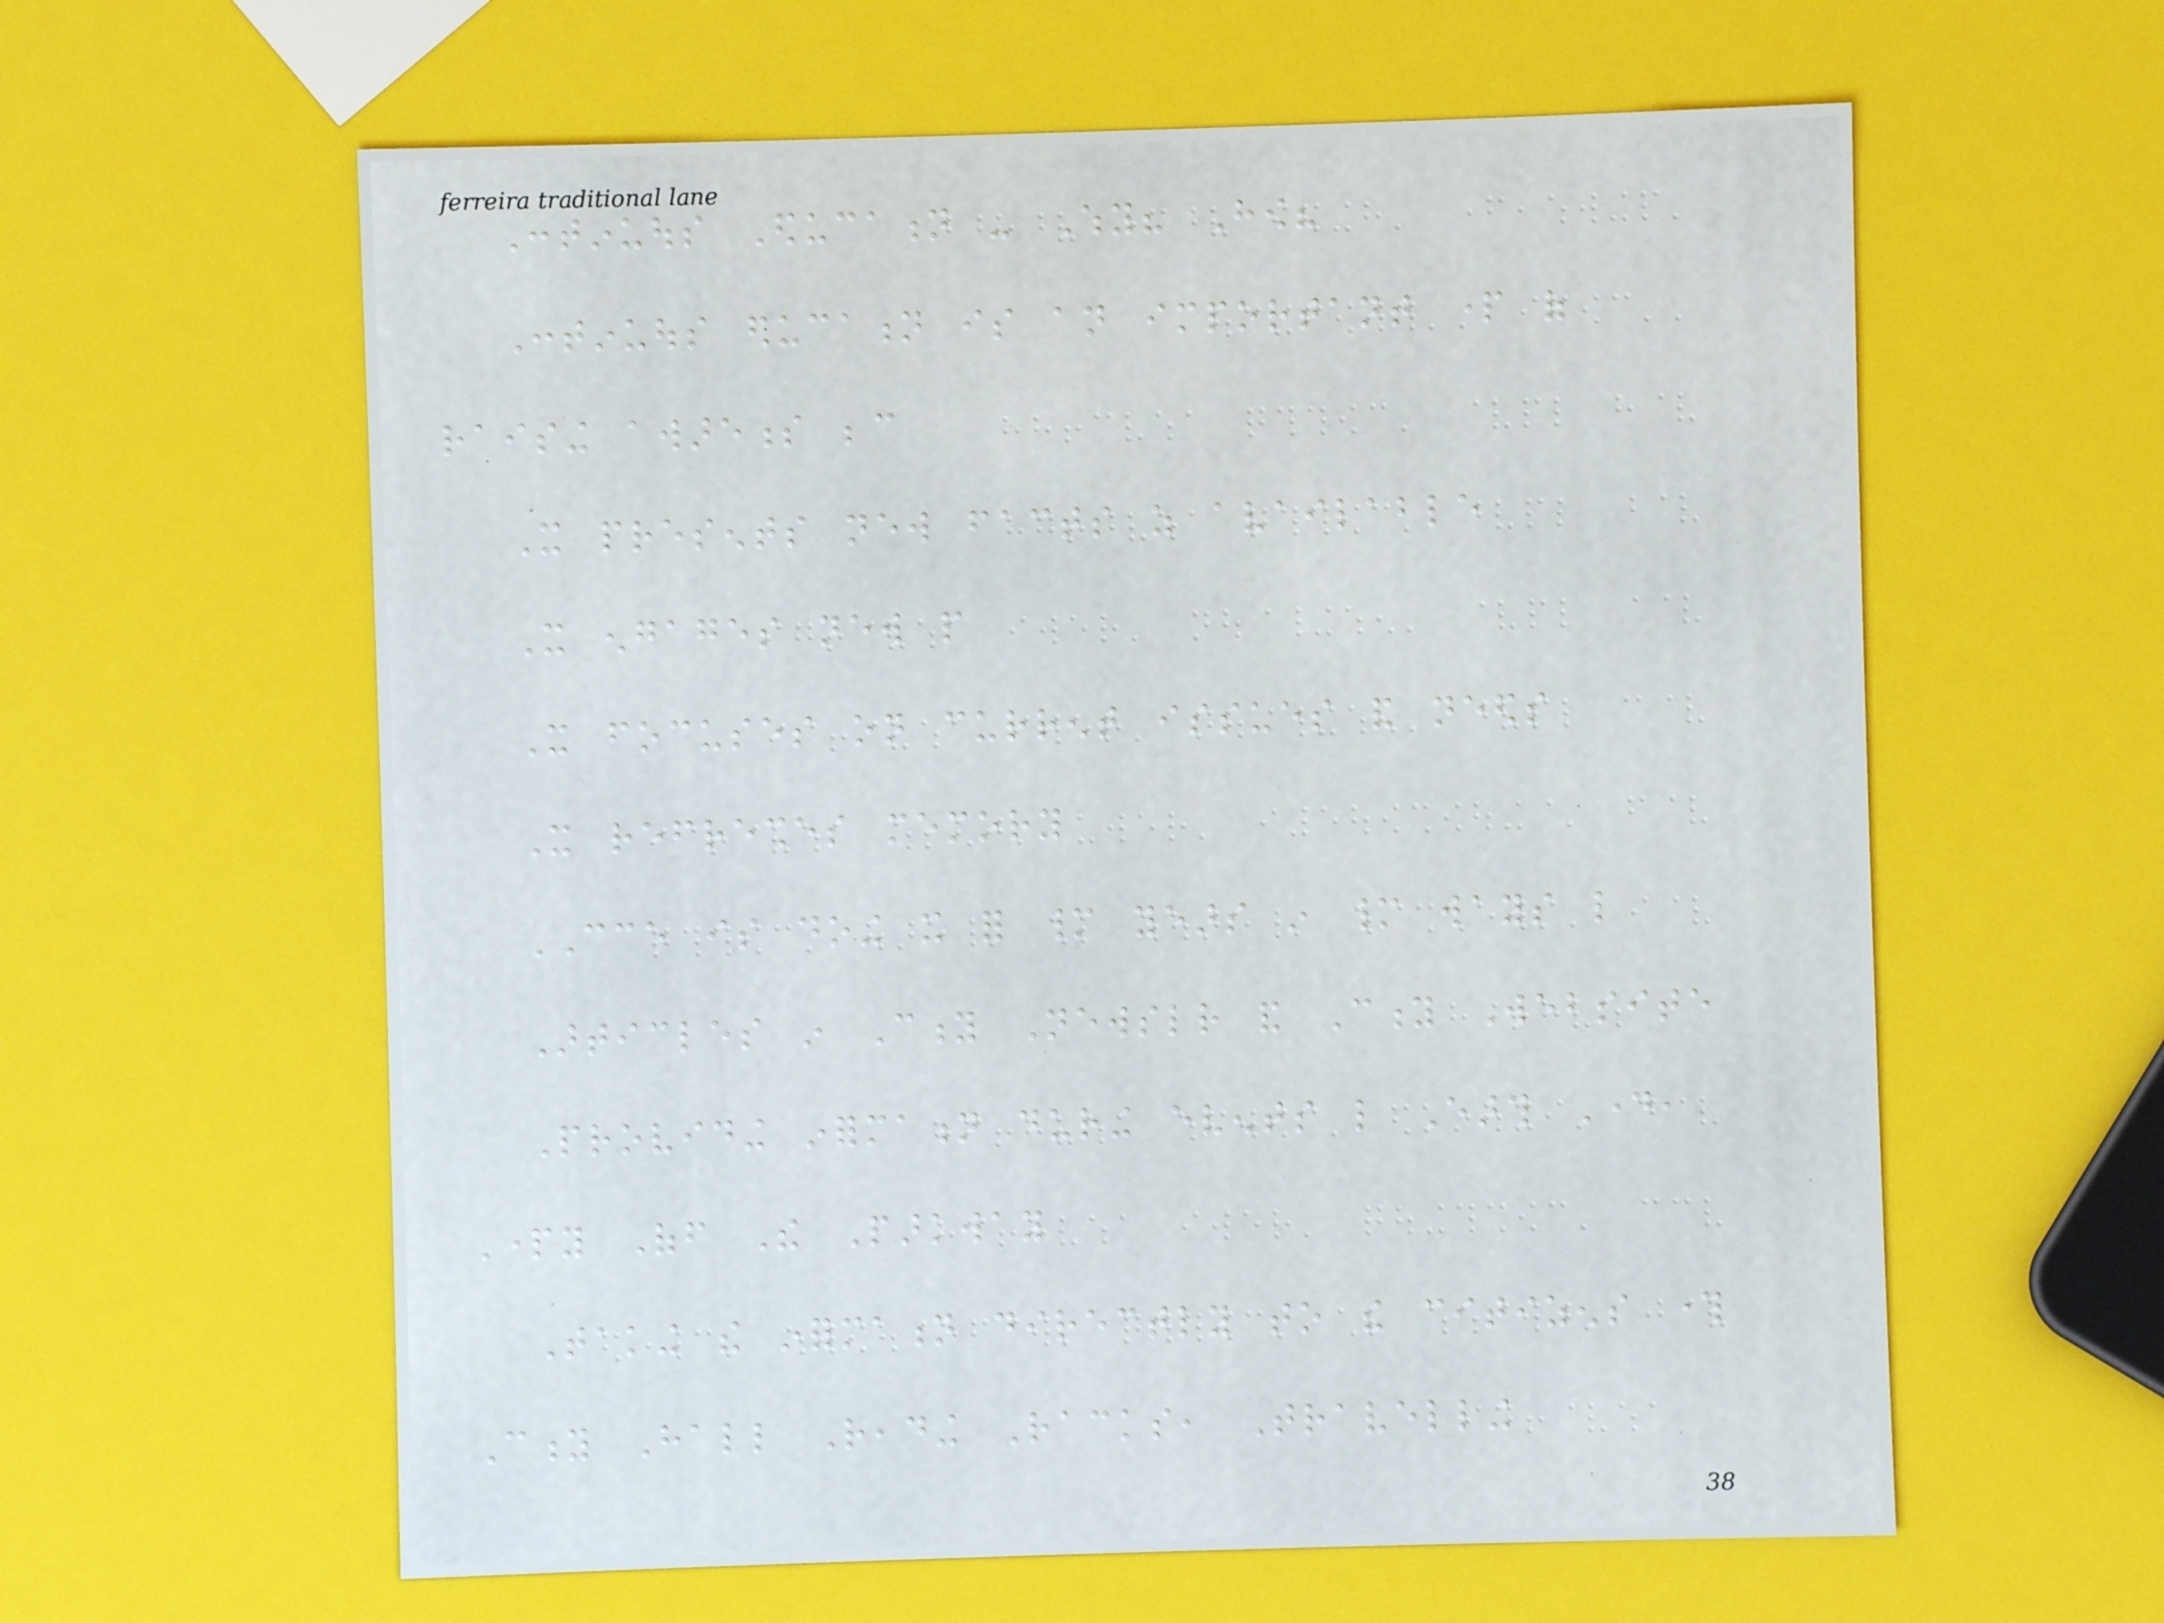Continuous Education - Why? How?
Continuous education is an important part of
raising awareness because
It presents new facts as available
It engages new people
It focuses on current issues and needs
It refreshes memory
CCE is doing it for many years in many ways like
Articles in City Newsletter and City Website
Providing information during events like Earth Day,
Party Off The Parkway
Taking the information directly to the citizens through
City Hall Reading Racks, Travelling
